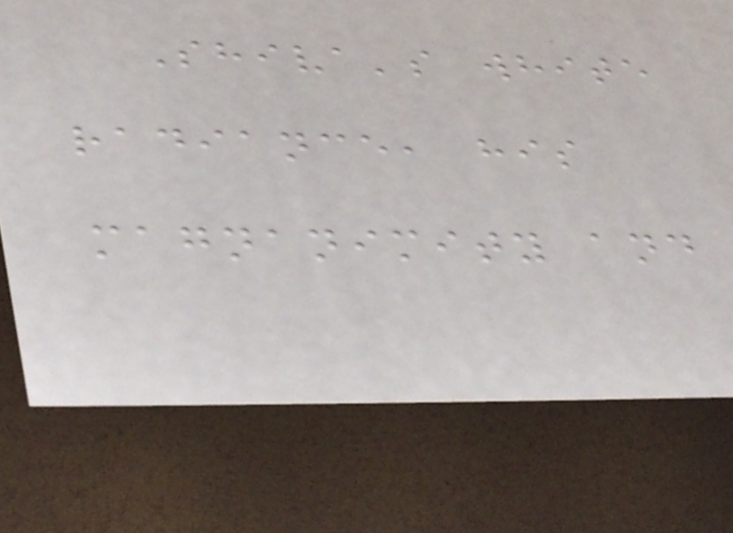Shiva's white
radiance, his
magnanimity and
